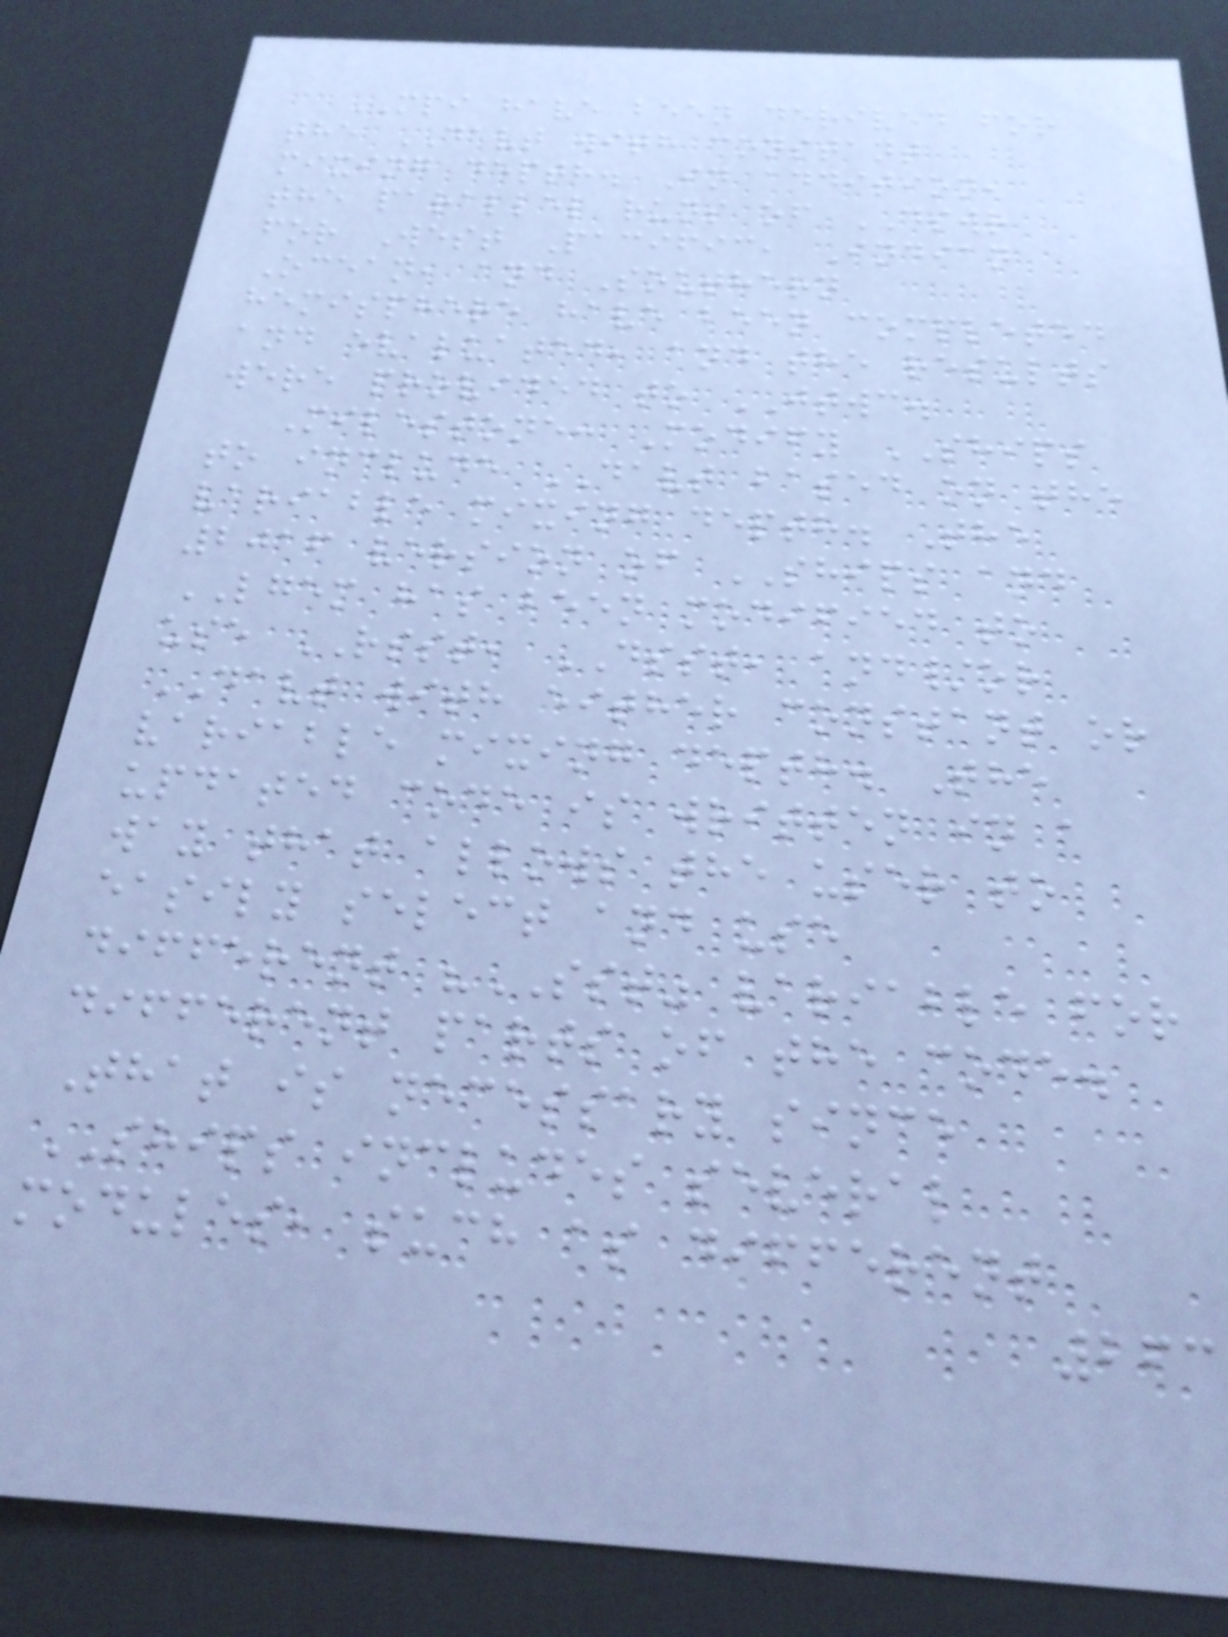MPI have been derived for
the DAVT with constant
mixing depth. In addition,
the parallel runs of DSWR
for West Pacific, Indian
Ocean, and Southern
hemisphere have been completed
and evaluated, and the results
were provided to JTWC.
Milestone: Modify SHIPS
to include DAVT based on the
variable mixing depth. The
2016 version of SHIPS and
LGEM has been modified to
use RSST, DSST, and/or
DAVT with either constant or
variable mixing depth. The
updated code is written in a
way that allows the user to
easily select and use
different "SST" variable for
different parts of the code.
That is necessary since
SHIPS includes several
modules, such as different
263
